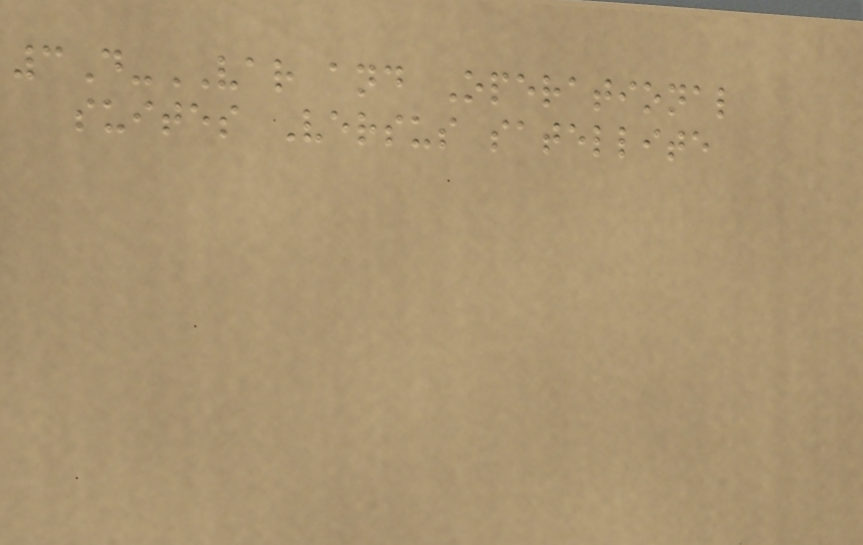3D-VAR and Operational
suites Versus satellite
